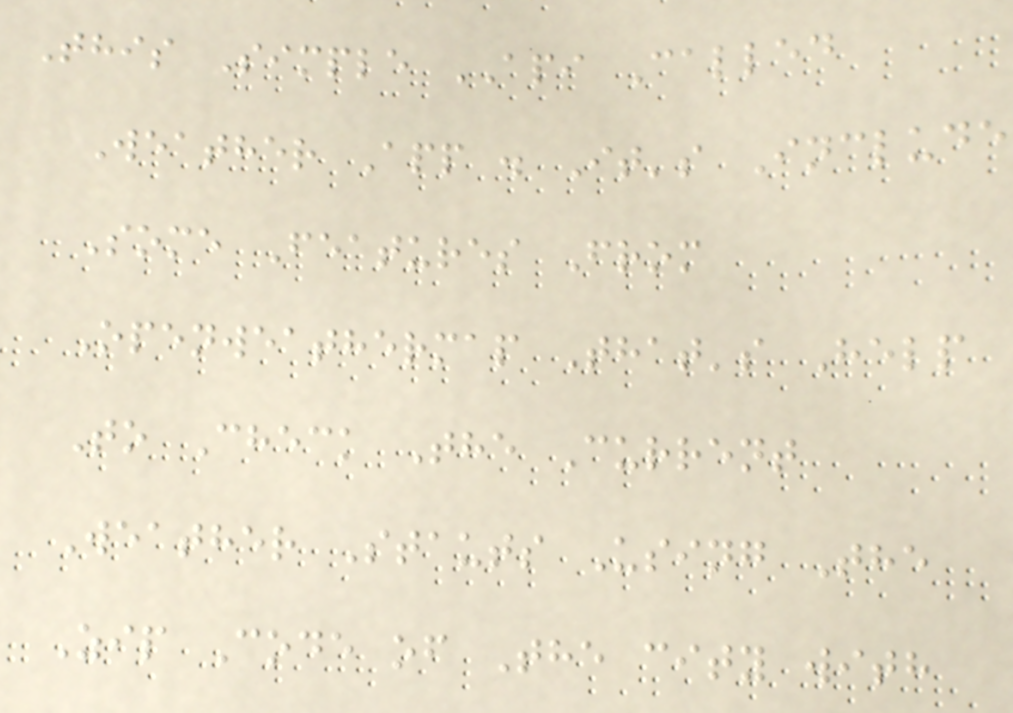This Simple API Called
Weather App . It's Include
Some Features From
Openweathermap That's Help
To Check The Current
Weather Stauts Using The
Zip Code of The city with
